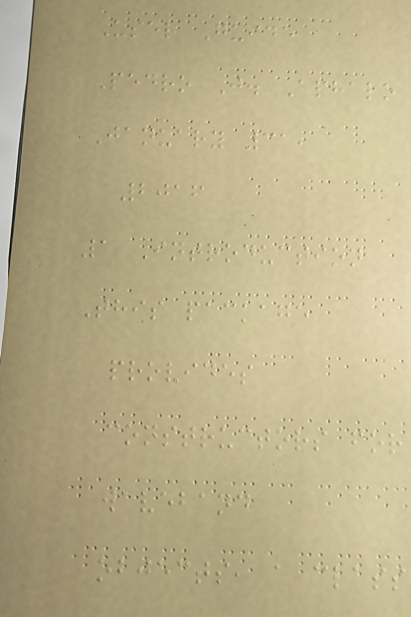User Guide
Pedro J. Aphalo
January 31,
2016
1 Introduction
This package
provides
constructors for
waveband
objects, a class
